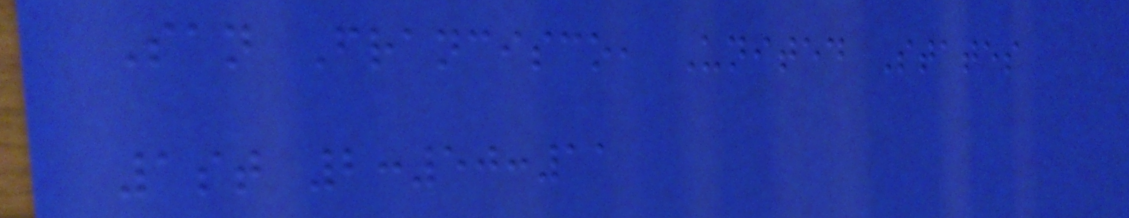San Francisco, United States
1st 2:50:11
